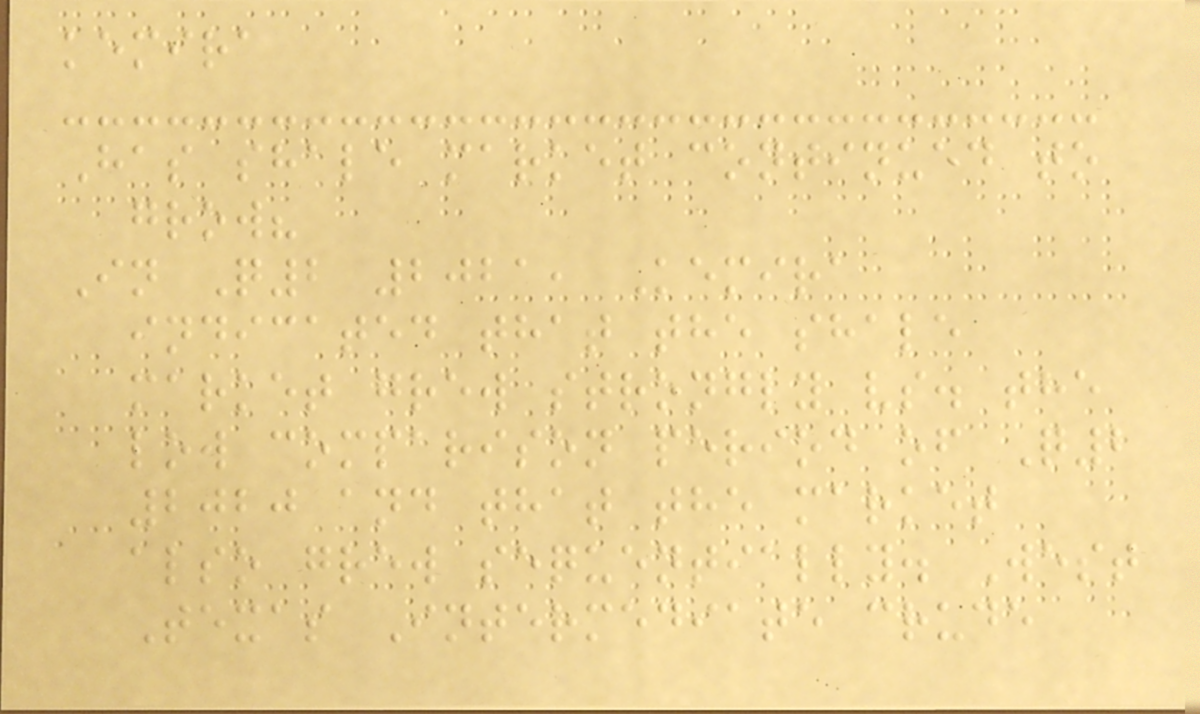kemira
Has shale market continued to
grow?
In Q2 2021, Kemira
indicated that the shale
market grew strongly vs. the
low comparison period of Q2
2020 and that the market
also grew sequentially. West
Texas Intermediate crude
